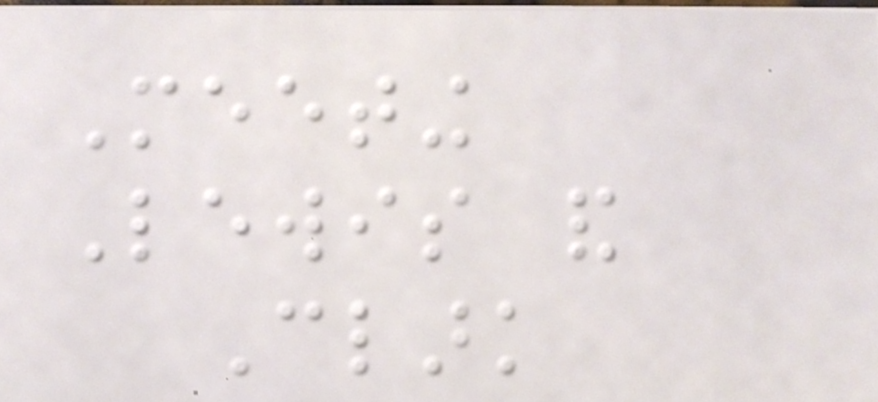Meeting
Lewis and
Clark
